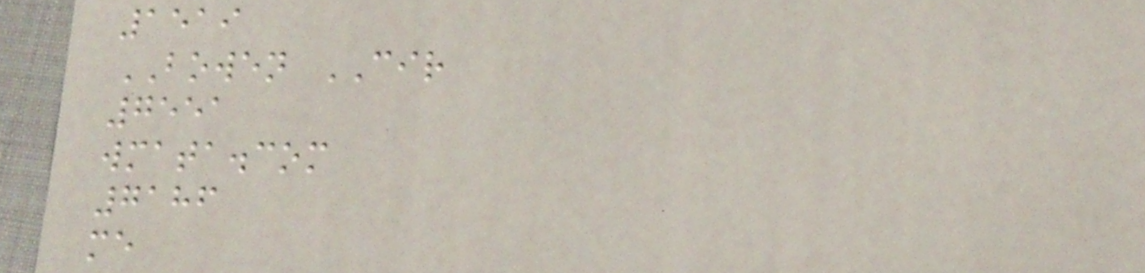1519
BOWEN CIR
7551
wmata.com
7186
me
